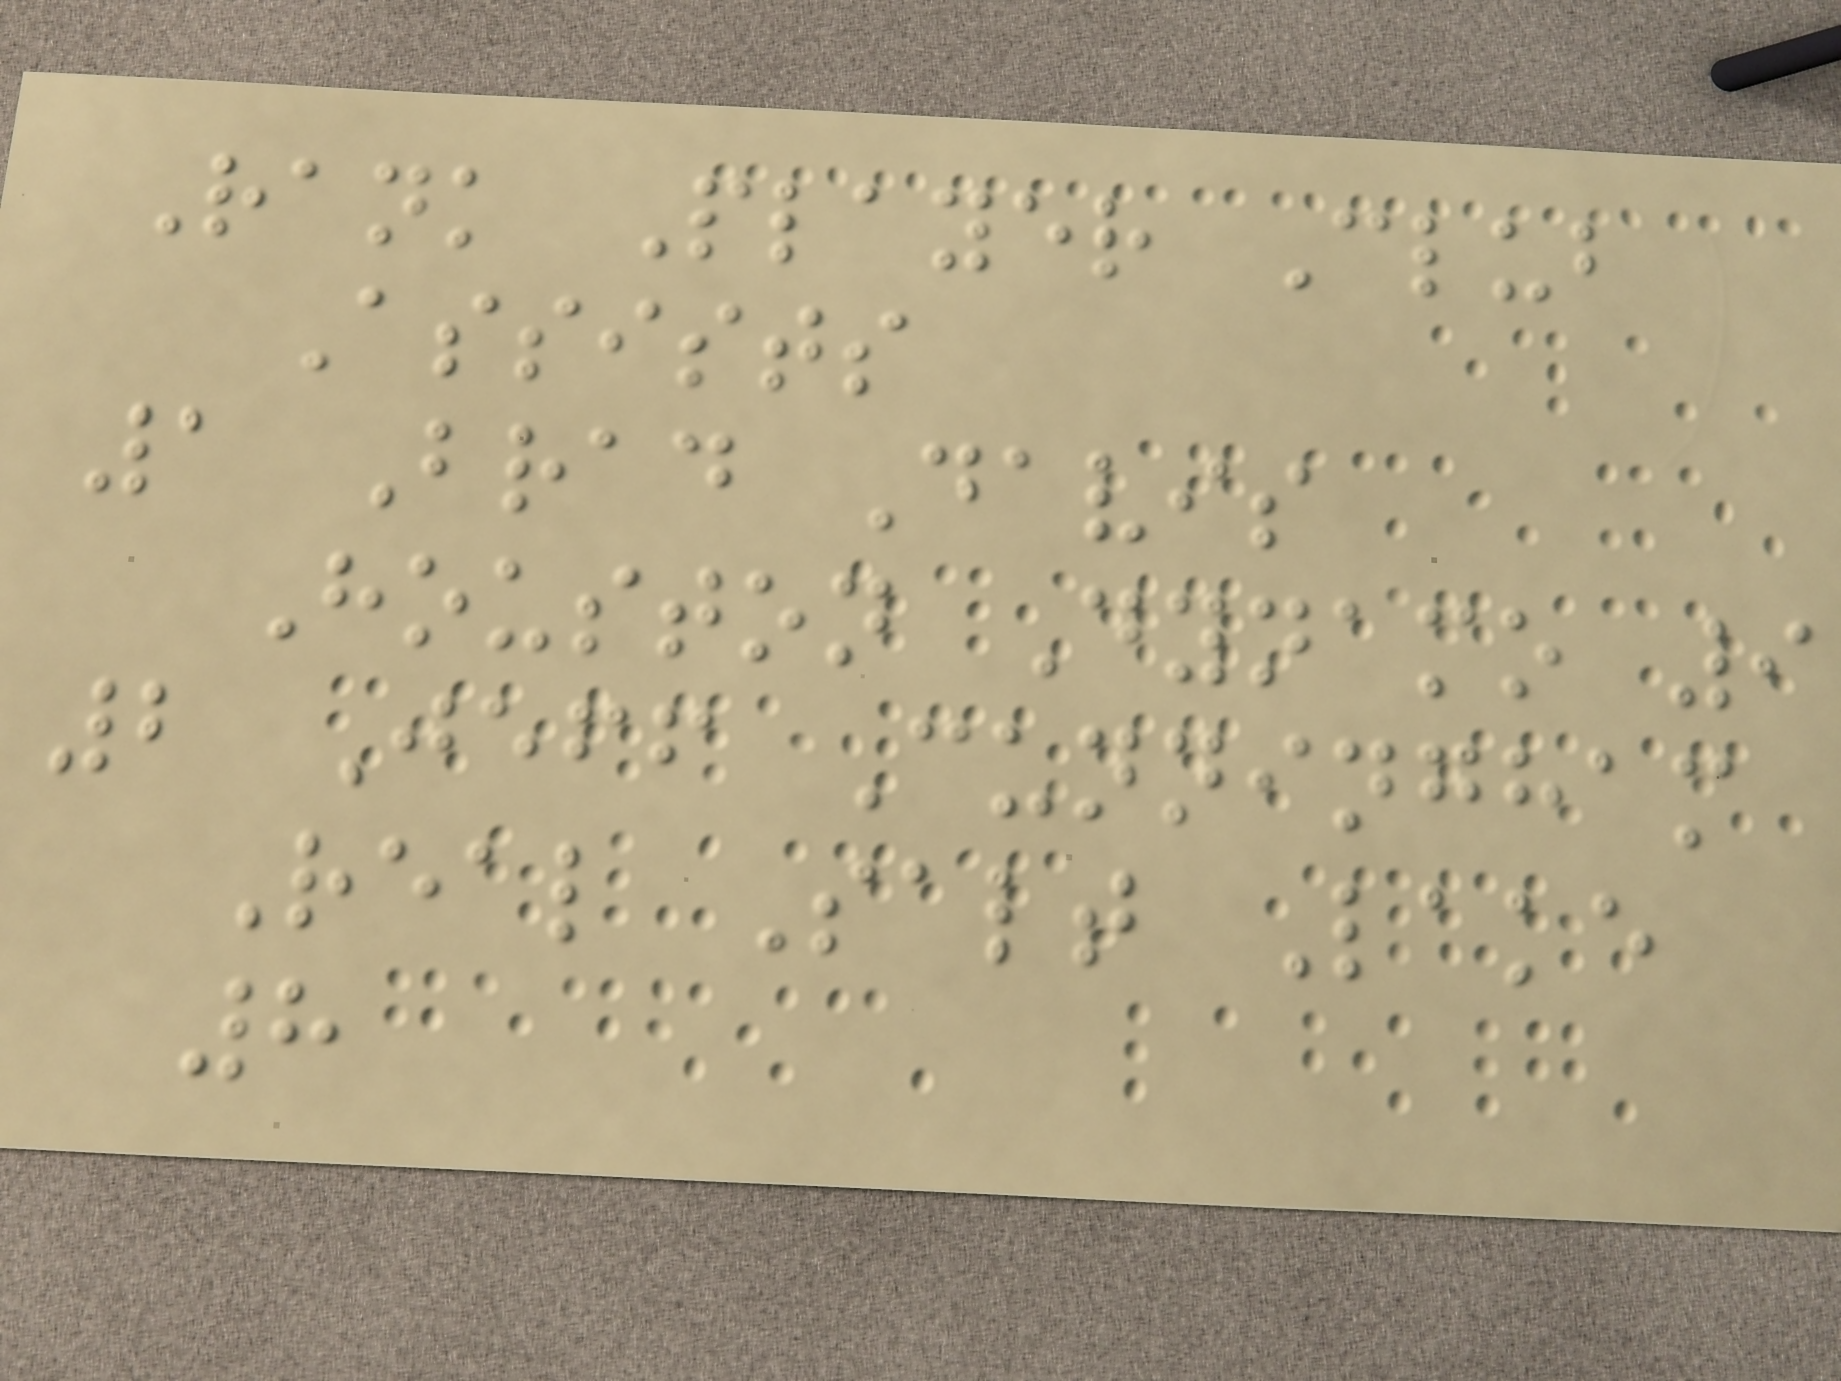Rank Player Club
Assists
1 Brad Davis
Houston Dynamo 9
2 Jeff Cunningham
Real Salt Lake
8
